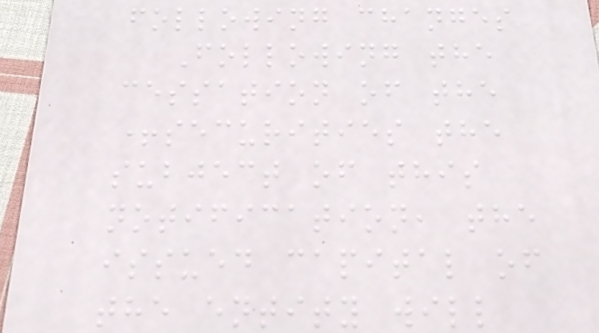following changes
Following the
cessation of the
+securities the
subject of this
notification, the
issued capital of
the entity will
